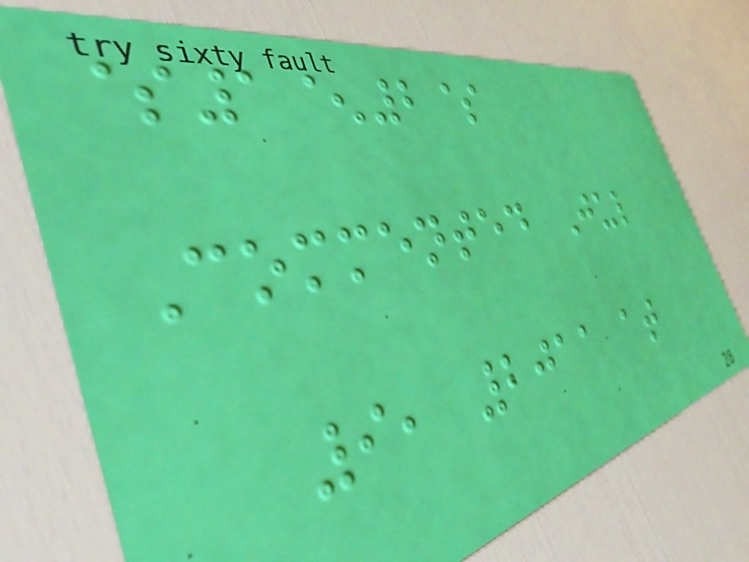$1^2$
Commented Jul
9, 2011 at
